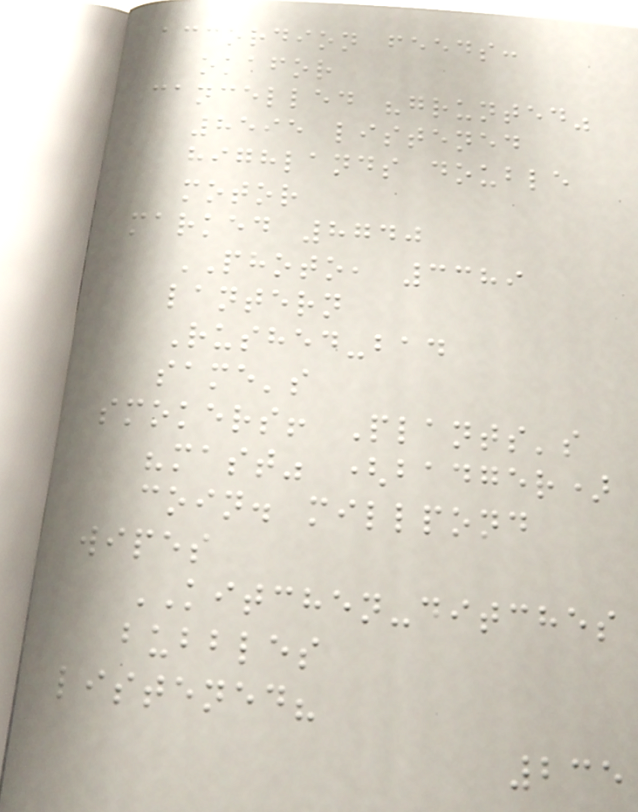accordion feeds:
okafor
cancelled "grunted"
8595 listened
highlands double
motor
marked 8740
PHOTO, 3389
lantern
Rushed-bad
same's
smokers! Plants's
"mast" (badger)
coin. millpond
wipes
KITCHEN-ditches
bubbles
listened?
235
